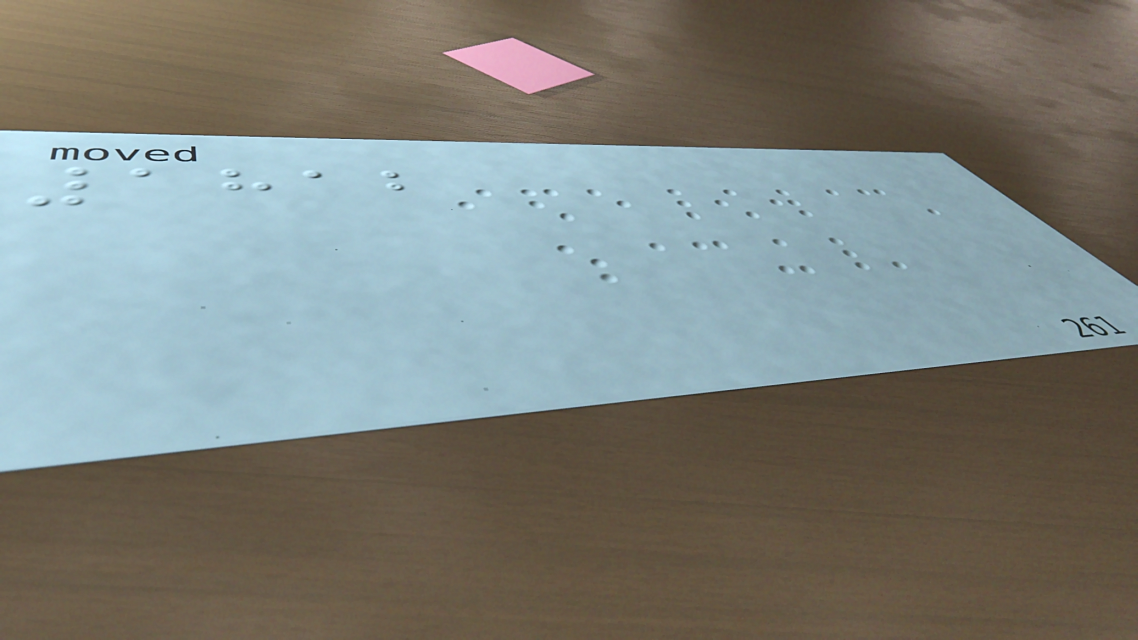1812
